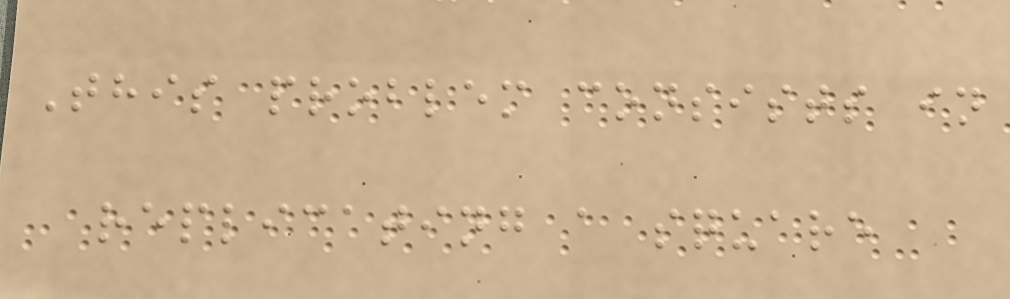This problem consists in
replicating a square
